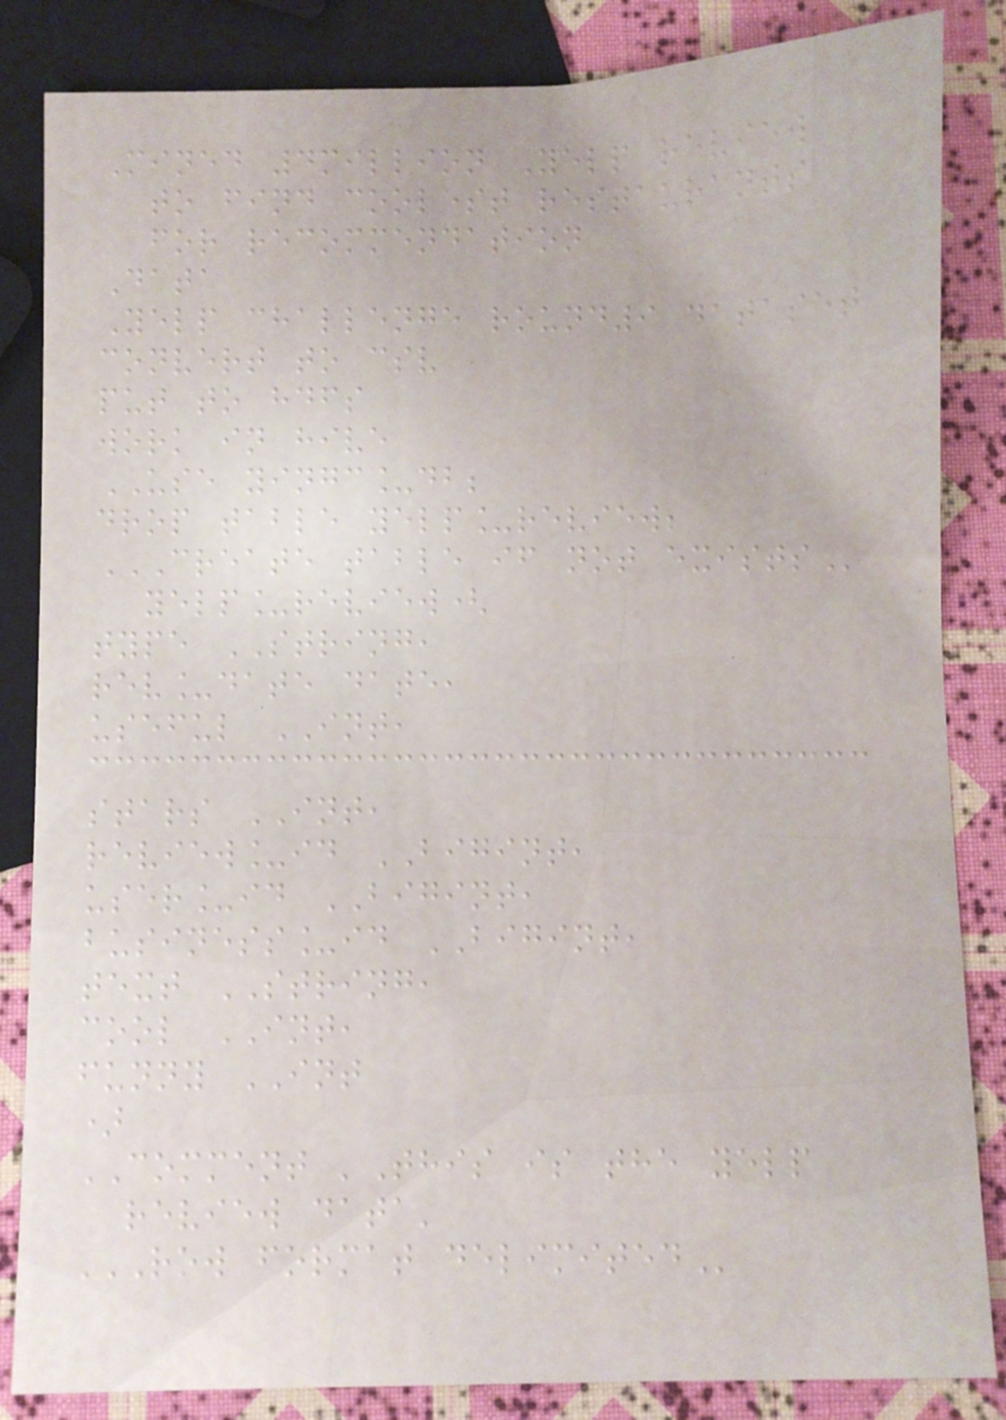Mined 4million Yelp review
to find coolest restaurants
for recommendation
Data
Yelp challenge round9 dataset
convert to csv
put to hdfs
work in hive
USE yingc_db;
drop table yelp_review;
CREATE TABLE IF NOT EXISTS
yelp_review(
type STRING,
rev_date date,
useful INT,
stars INT,
review_id BIGINT,
user_id BIGINT,
business_id BIGINT,
text STRING,
cool INT,
funny INT
)
COMMENT 'This is the yelp
review data'
ROW FORMAT DELIMITED
